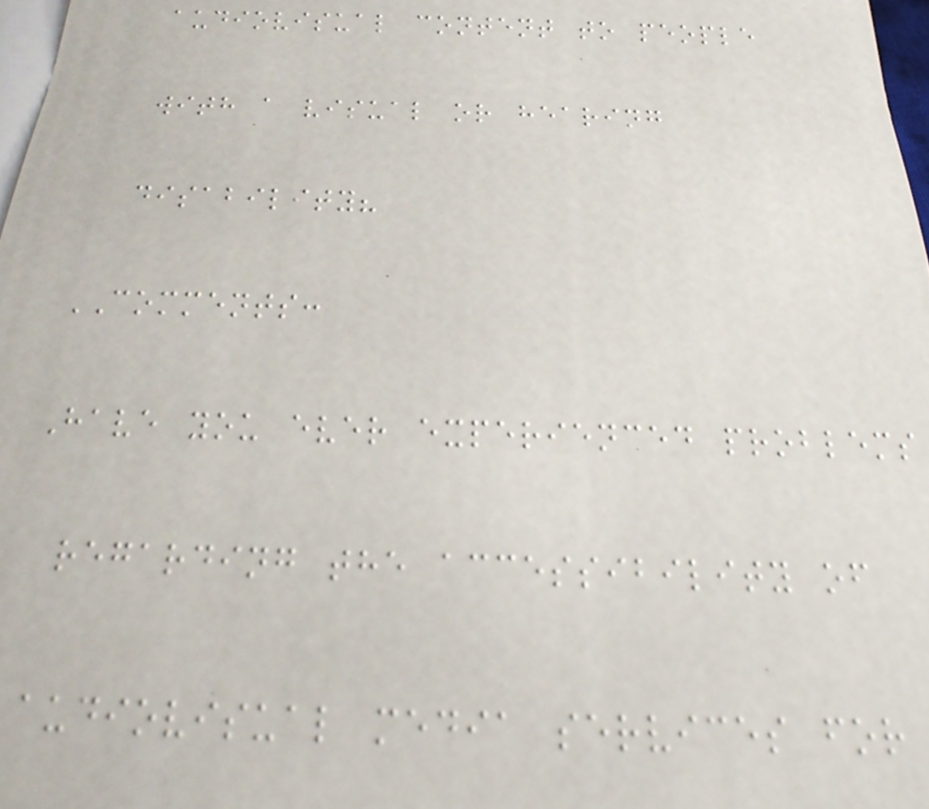audiovisual content to people
with a visual or hearing
disability?
COMMENTS:
Have you ever experienced problems
regarding the accessibility of
audiovisual media services for
